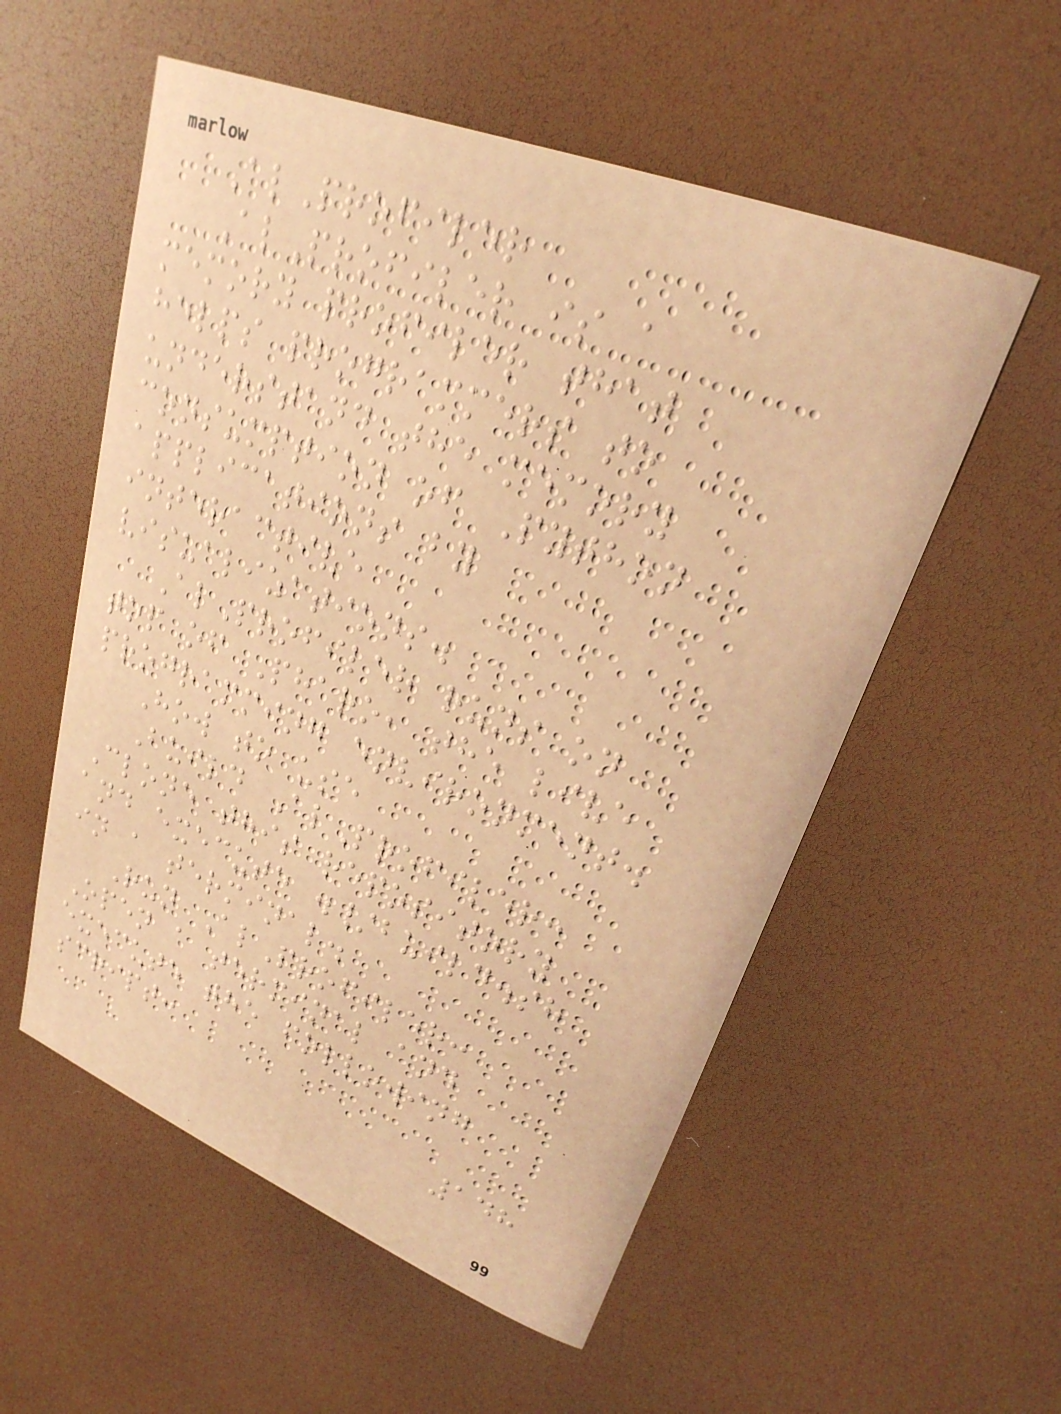AlProfiler
AlProfiler is a
memory profiler that
helps programmers to
understand the memory
consumption of Python
applications by
interactive
visualizations.
AlProfiler runs on
top of Pharo, the live
programming environment.
How to use
Build AlProfiler:
Clone this repository
and execute ./build.sh
in a terminal.
Run AlProfiler:
Open a terminal and
execute the following
script:
148
